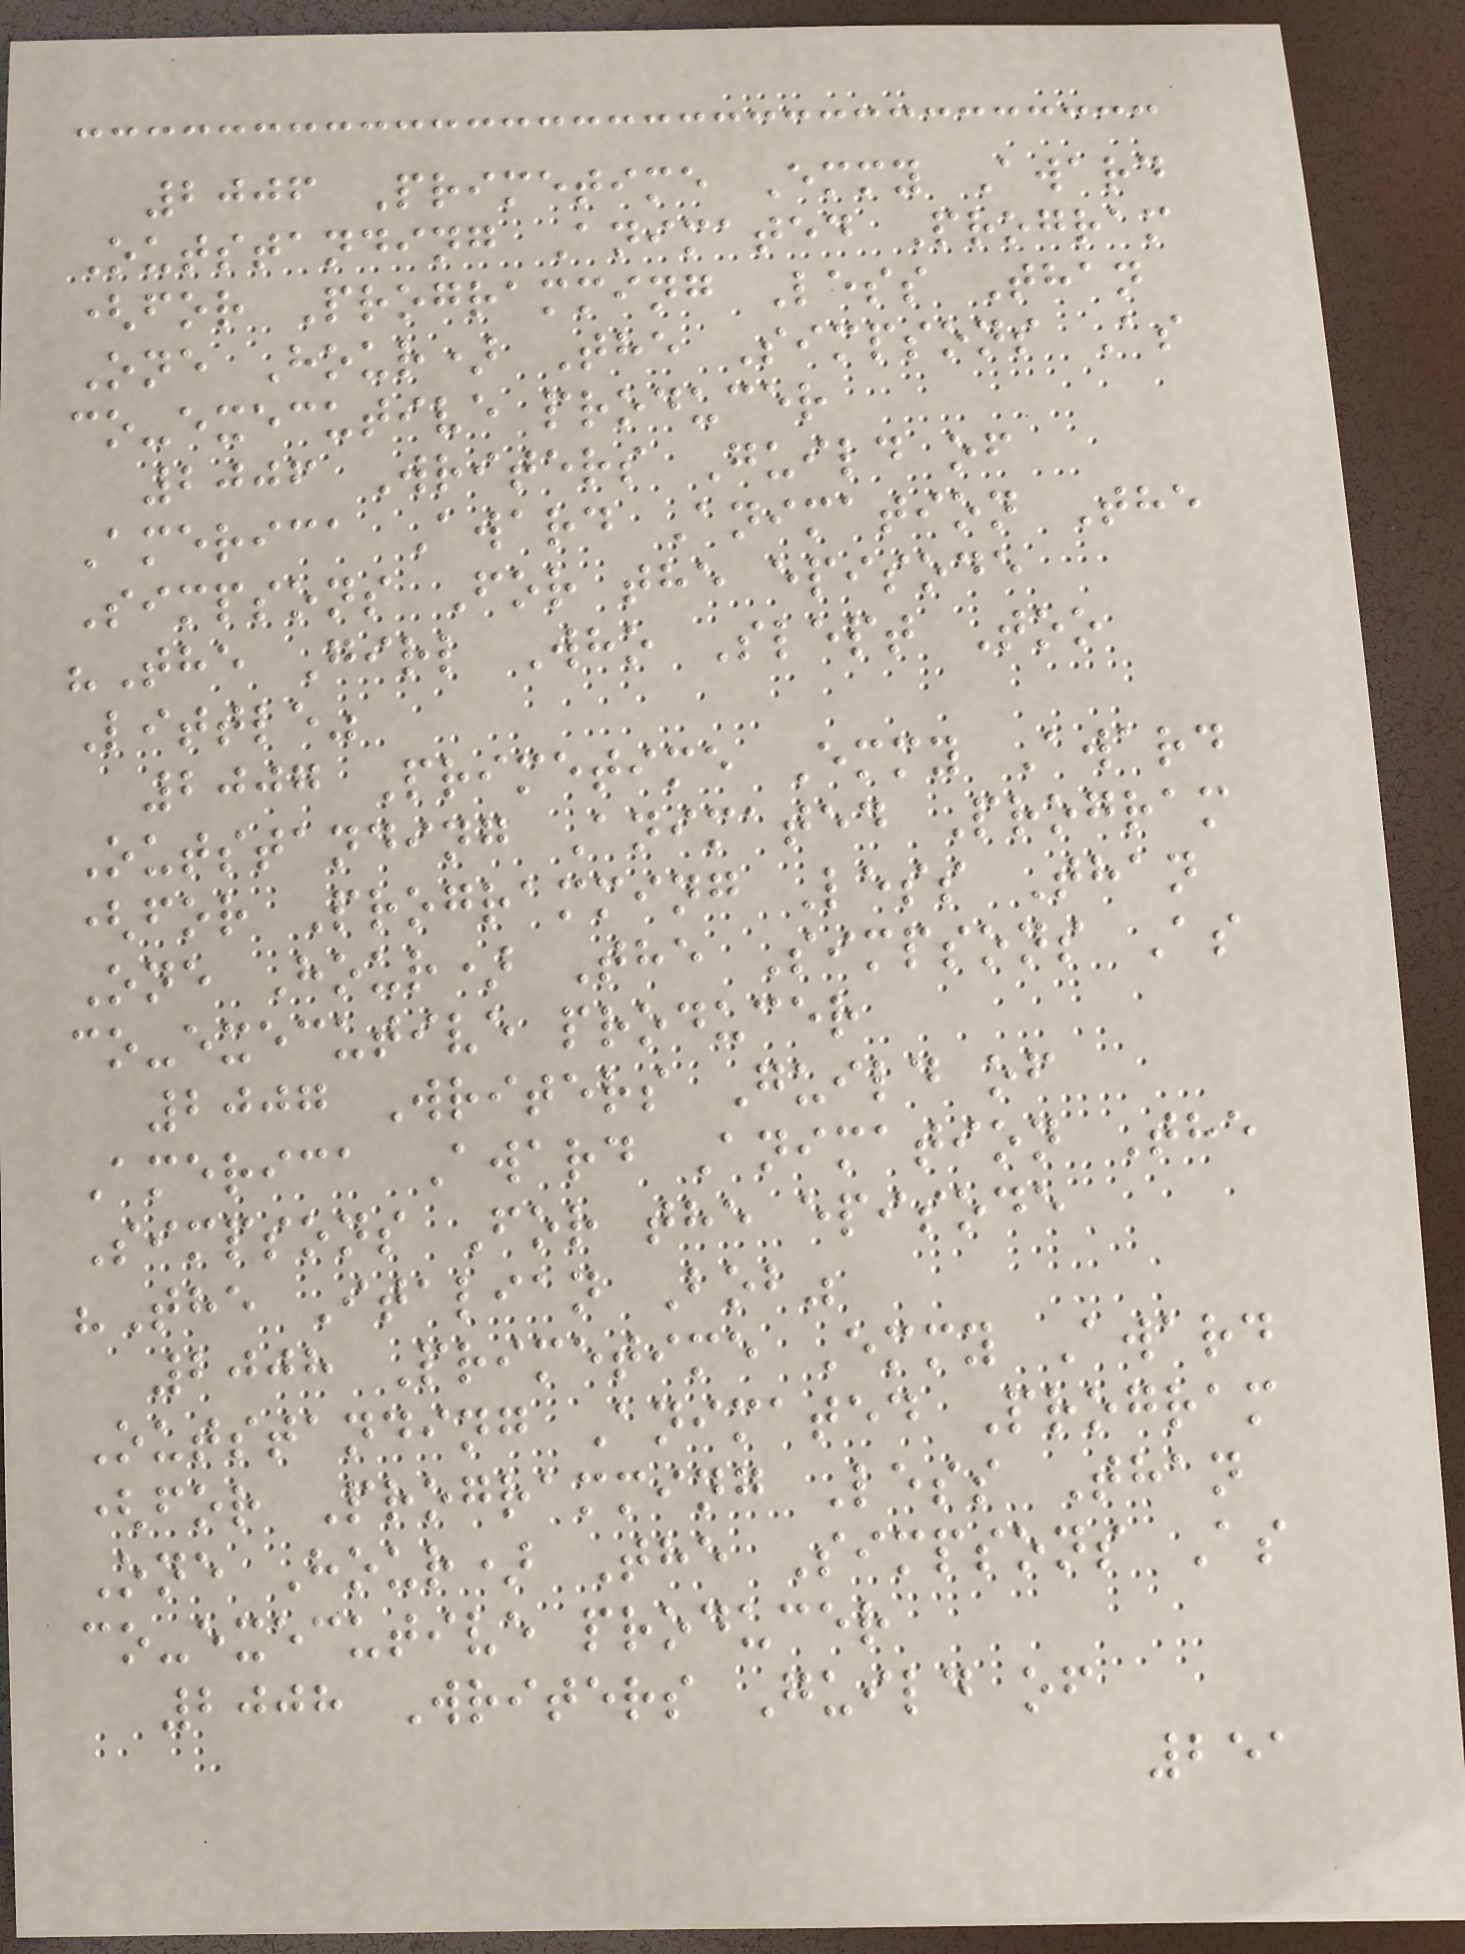2006 Primetime Emmy Award
Outstanding Animated Program
(for Programming Less Than
One Hour) The Simpsons As
co-executive producer
2006 Writers Guild of
America Award Animation The
Simpsons For the episode
"The Girl Who Slept Too
Little"
2007 Primetime Emmy Award
Outstanding Animated Program
(for Programming Less Than
One Hour) The Simpsons As
co-executive producer
2007 Writers Guild of
America Award Animation The
Simpsons For the episode
"The Italian Bob"
2008 Primetime Emmy Award
Outstanding Animated Program
(for Programming Less Than
One Hour) The Simpsons As
co-executive producer
2008 Writers Guild of
251
